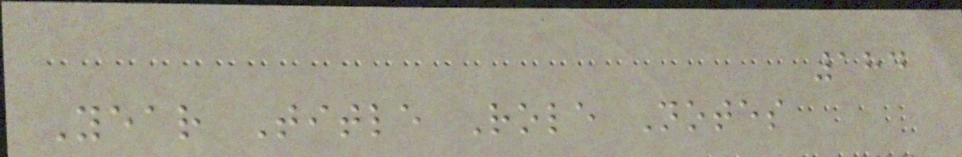184
Year Title Role Notes
